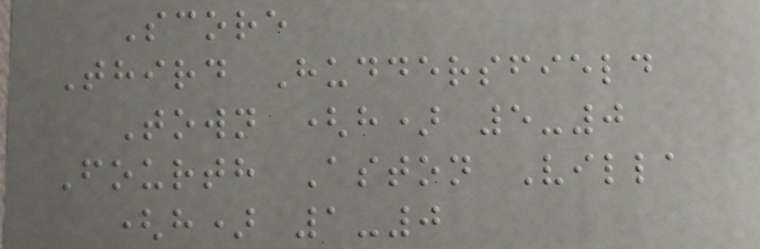Score
Third Huddersfield
Town (h) 5-0
Fourth Aston Villa
(h) 1-0
